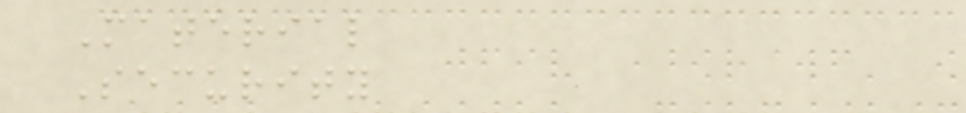Material
Security
